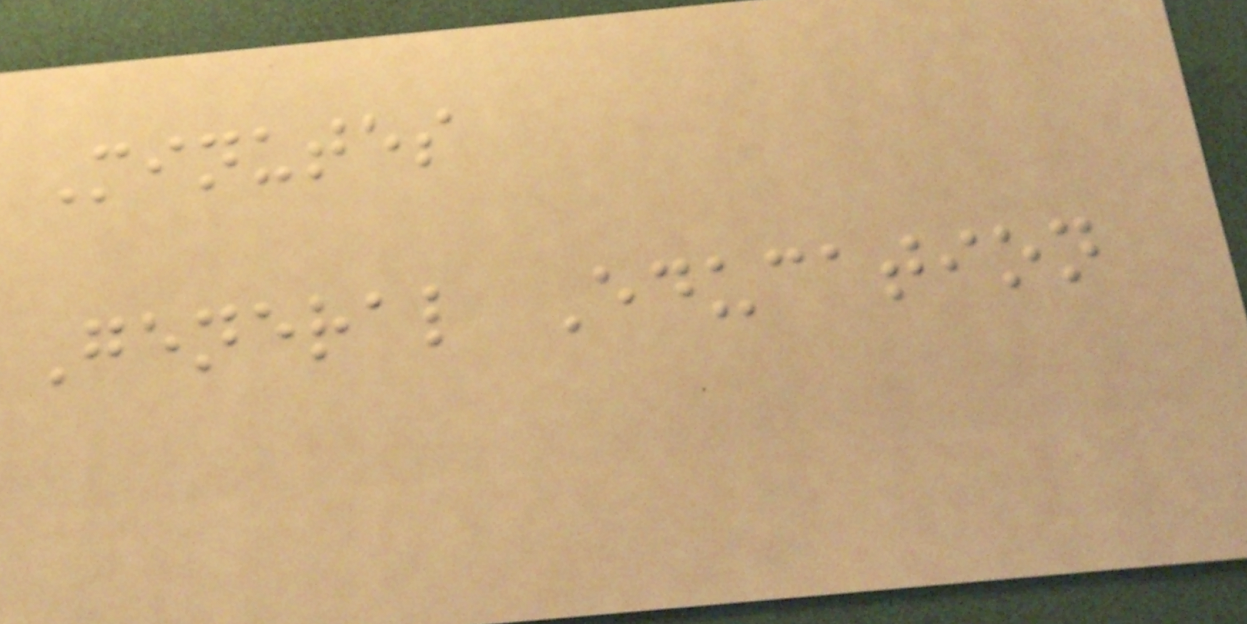Minutes
General Education
